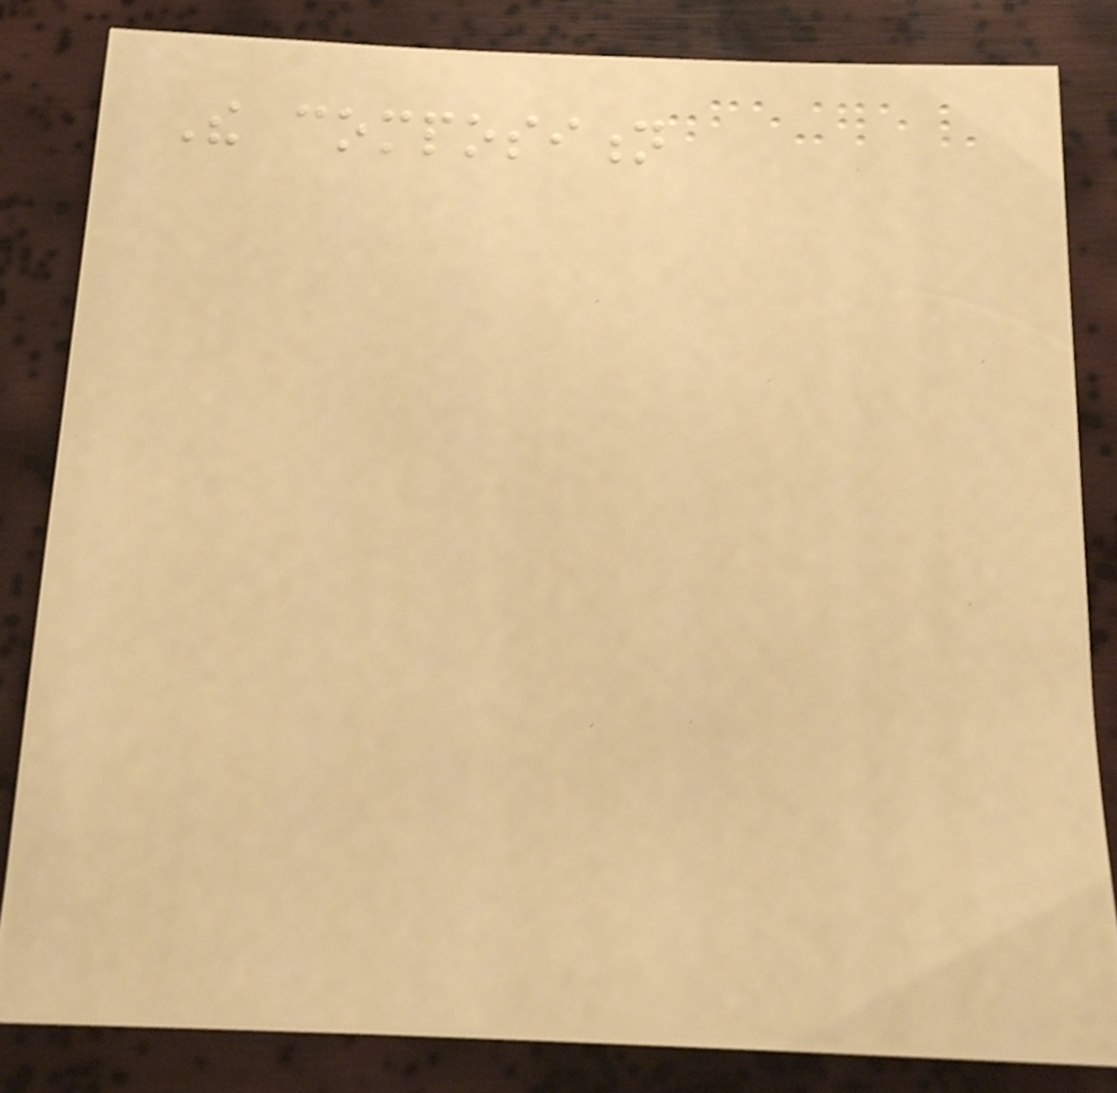The composition
